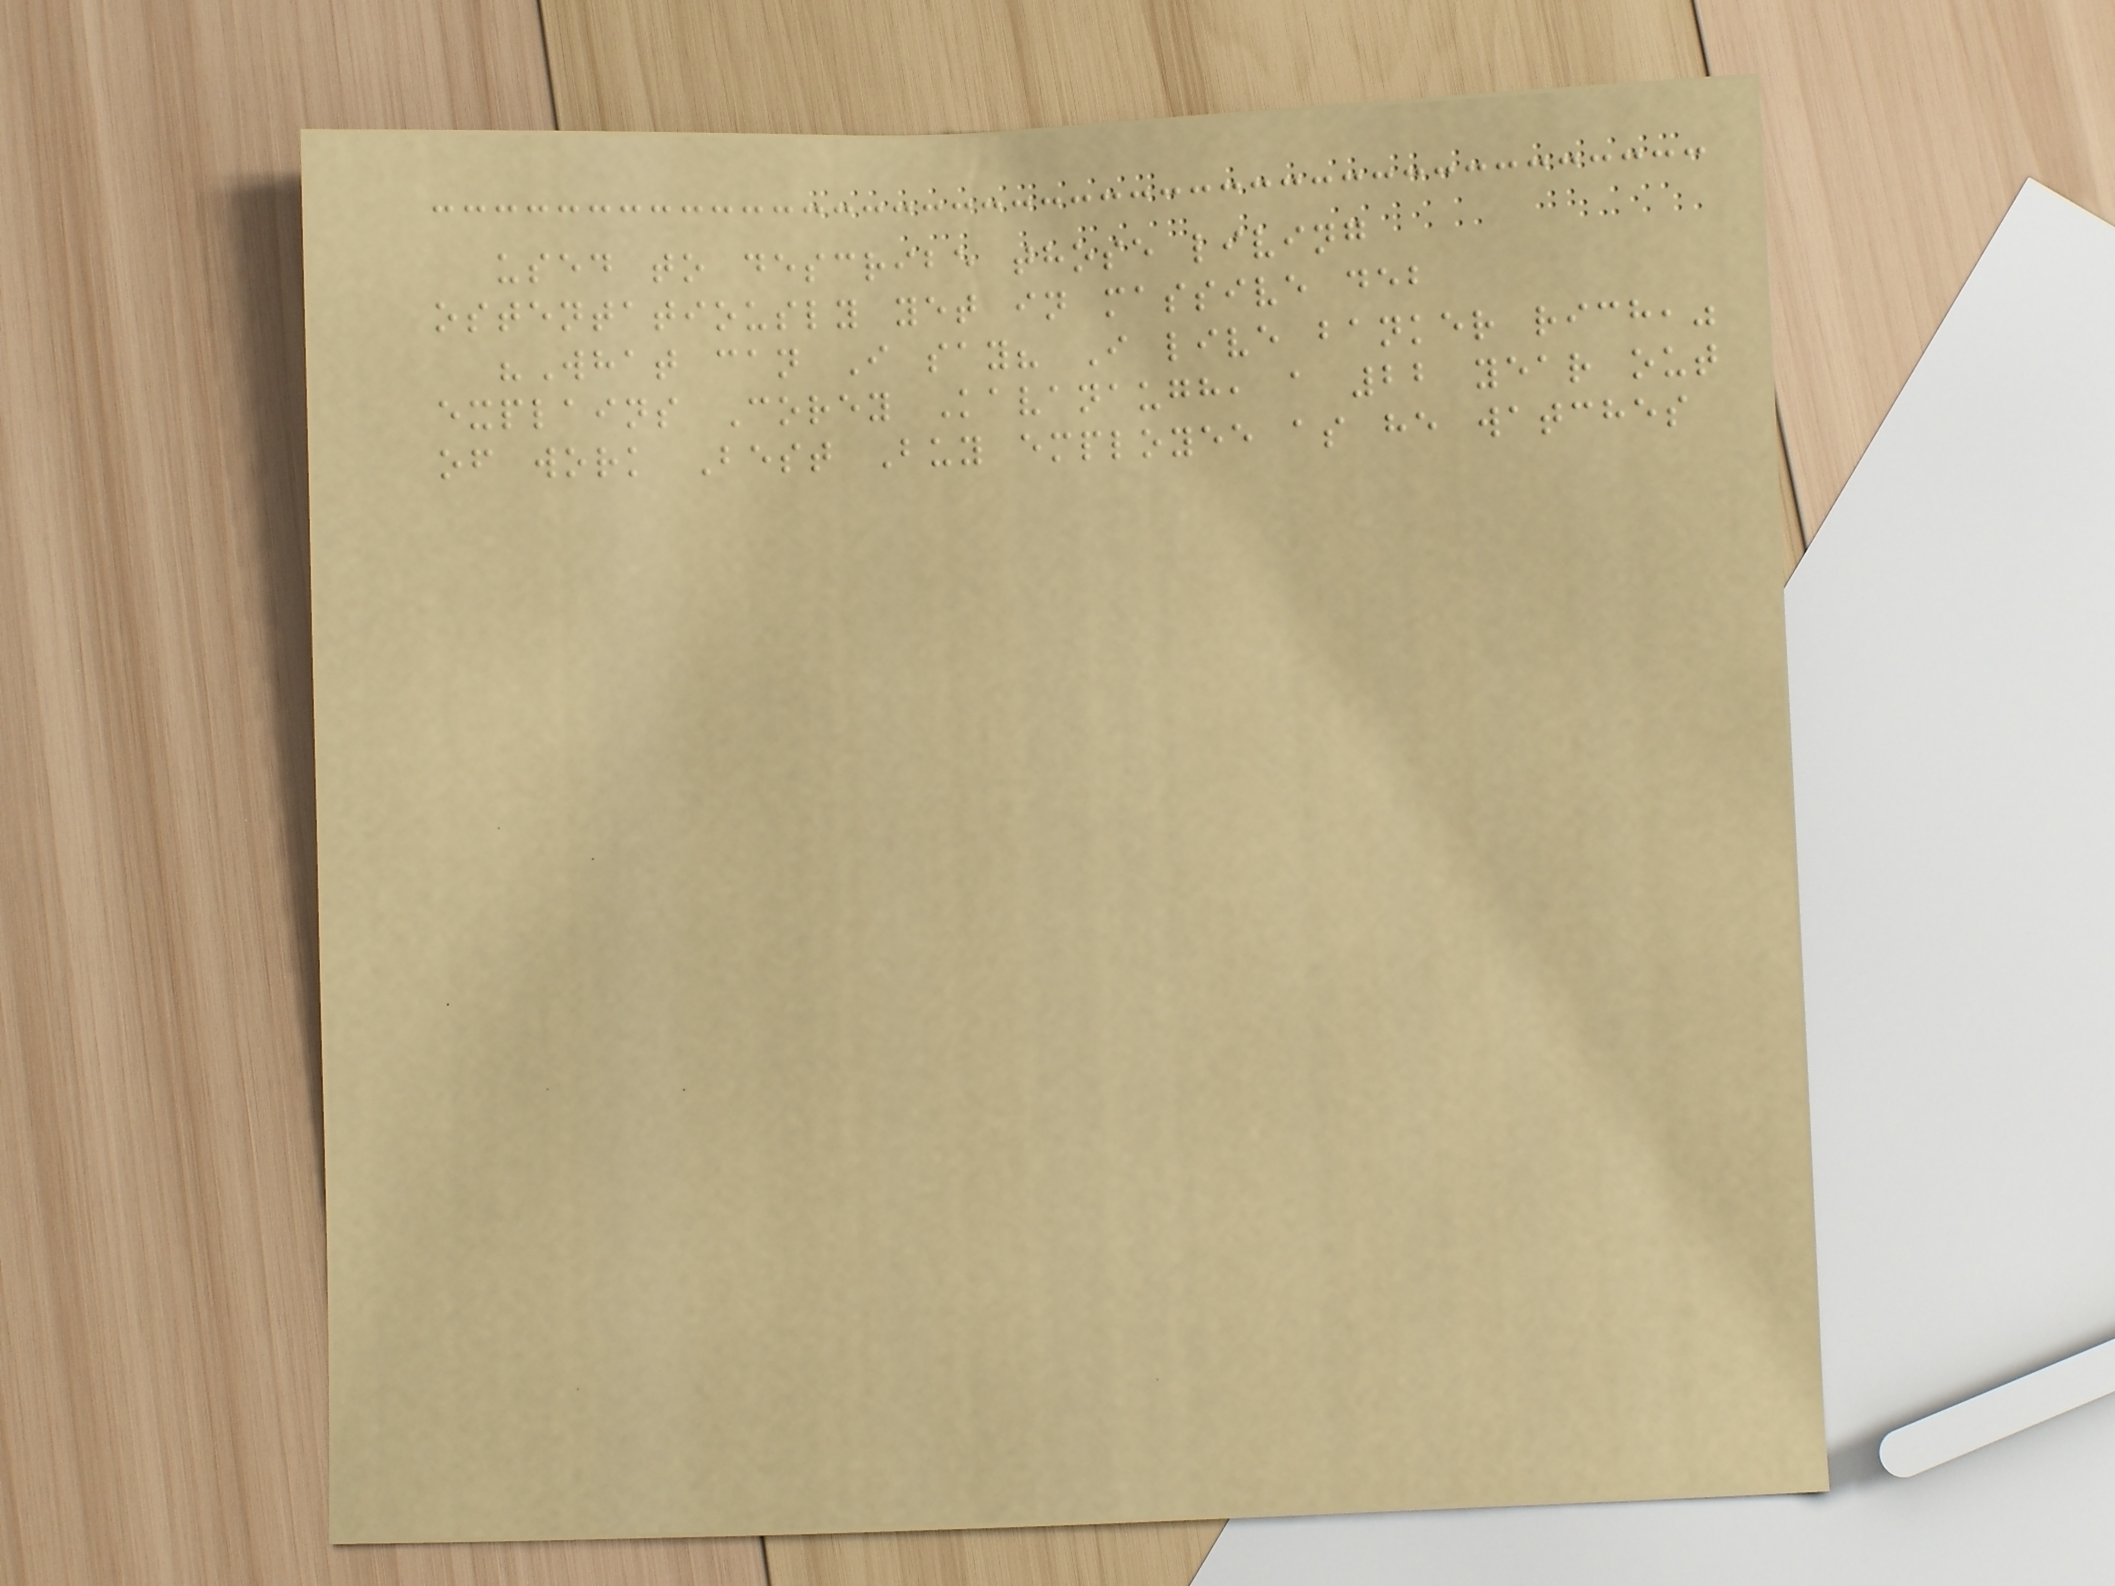used to describe those living
ostentatiously yet in massive deb
"What can I say? I live banker rich,"
explains Corey Kavanaugh, a 22 year out
of work Best Buy employee as he watches
